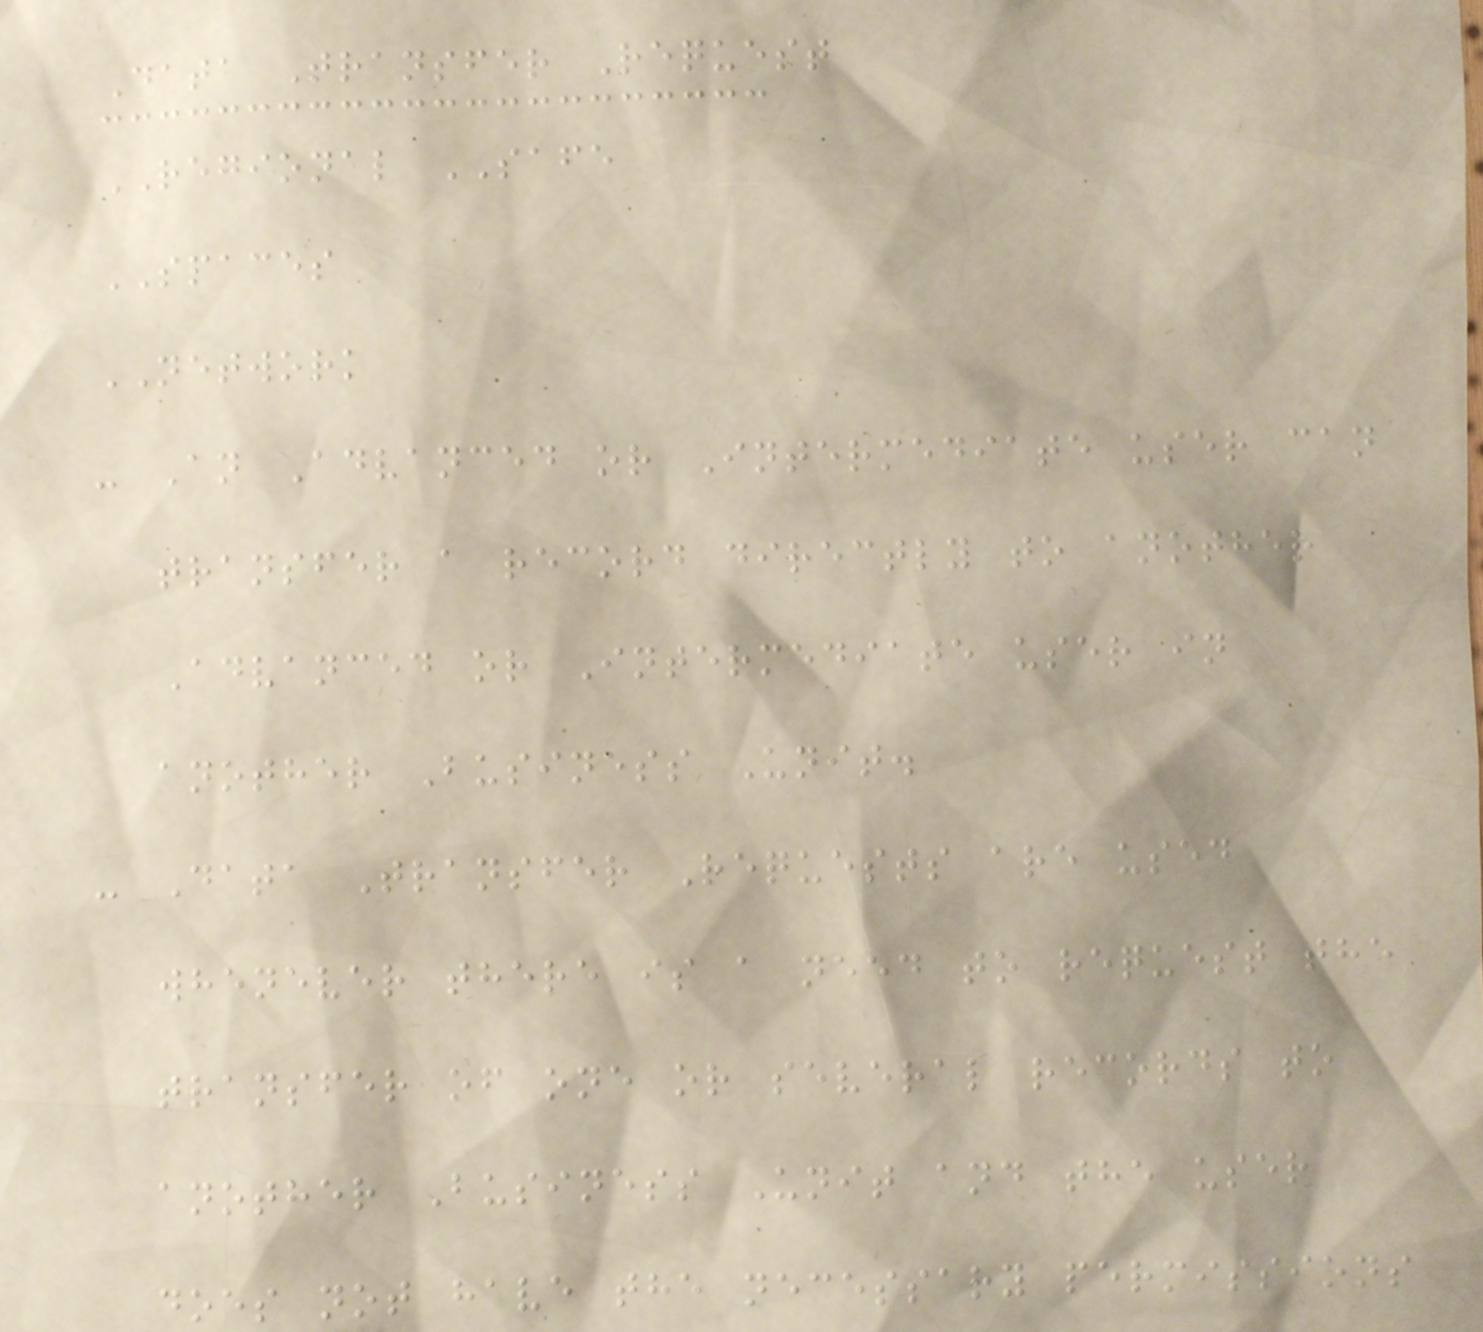Data Transfer Request
REGIONAL SAFE
SPACES
NETWORK
- An Advanced or Intermediate user can
transfer a record directly to another
Advanced or Intermediate user in
another Business Unit.
- Data Transfer Requests are used
whenever there is a need to request the
transfer of one or several records to
another Business Unit and the user
does not have the necessary permissions
